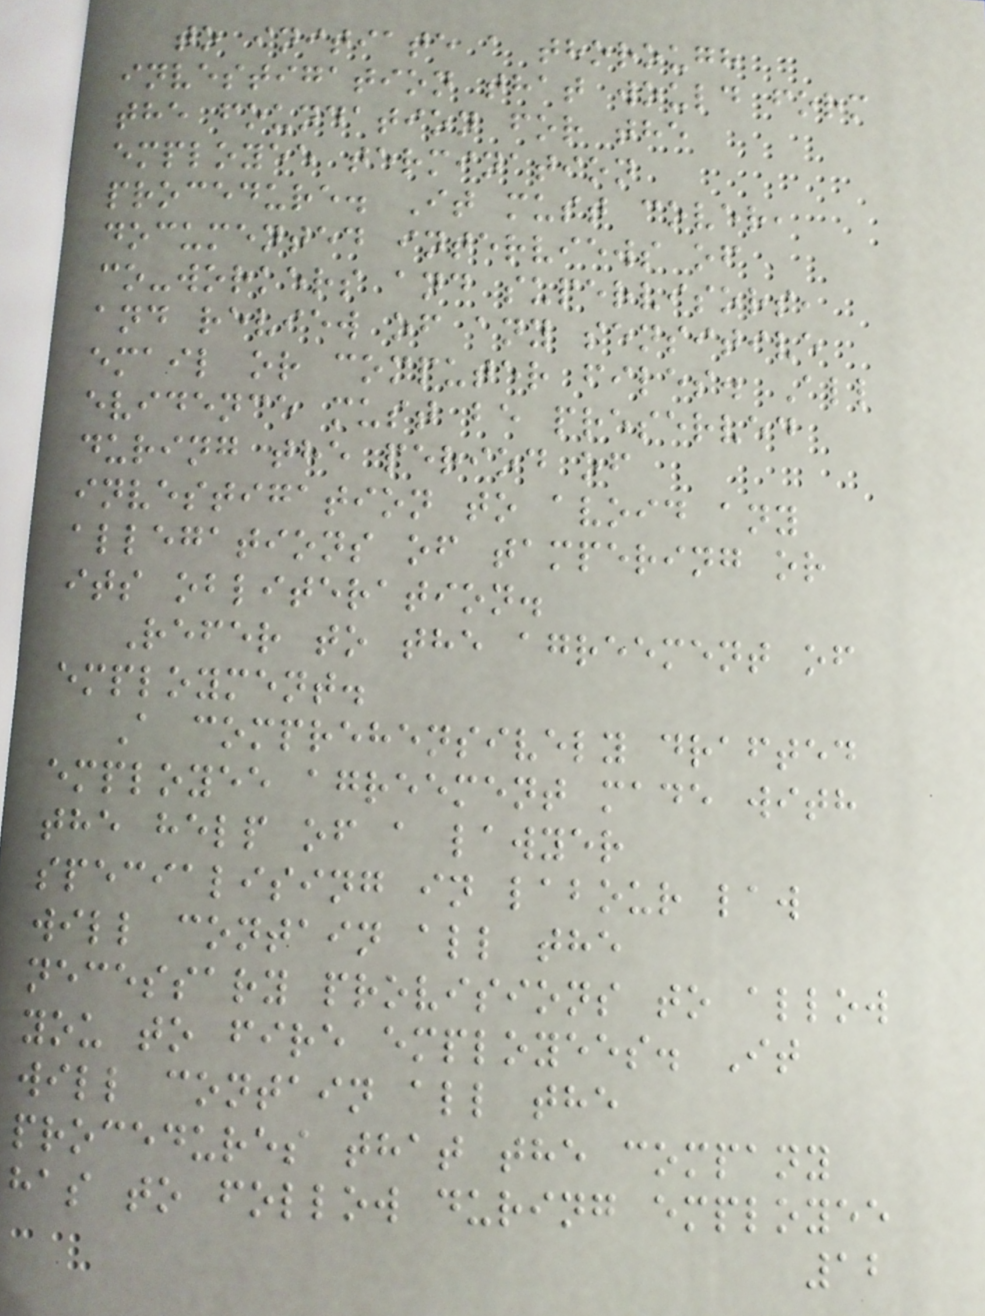to initiate a thorough
investigation that would form
the foundation for the
employee termination
procedure. It must cover,
documented interviews of
co-workers and supervisors,
and review of any sensitive
email or computer files. All
evidence must be preserved
during the period of
investigation to avoid any
allegations of tampering or
its obliteration.
Refer to the agreement of
employment.
A comprehensively drafted
employee agreement made with
the help of a lawyer
specialising in labour law
will contain all the
necessary provisions to allow
you to fire employees. It
will contain all the
procedures that the company
has to follow during employee
12
